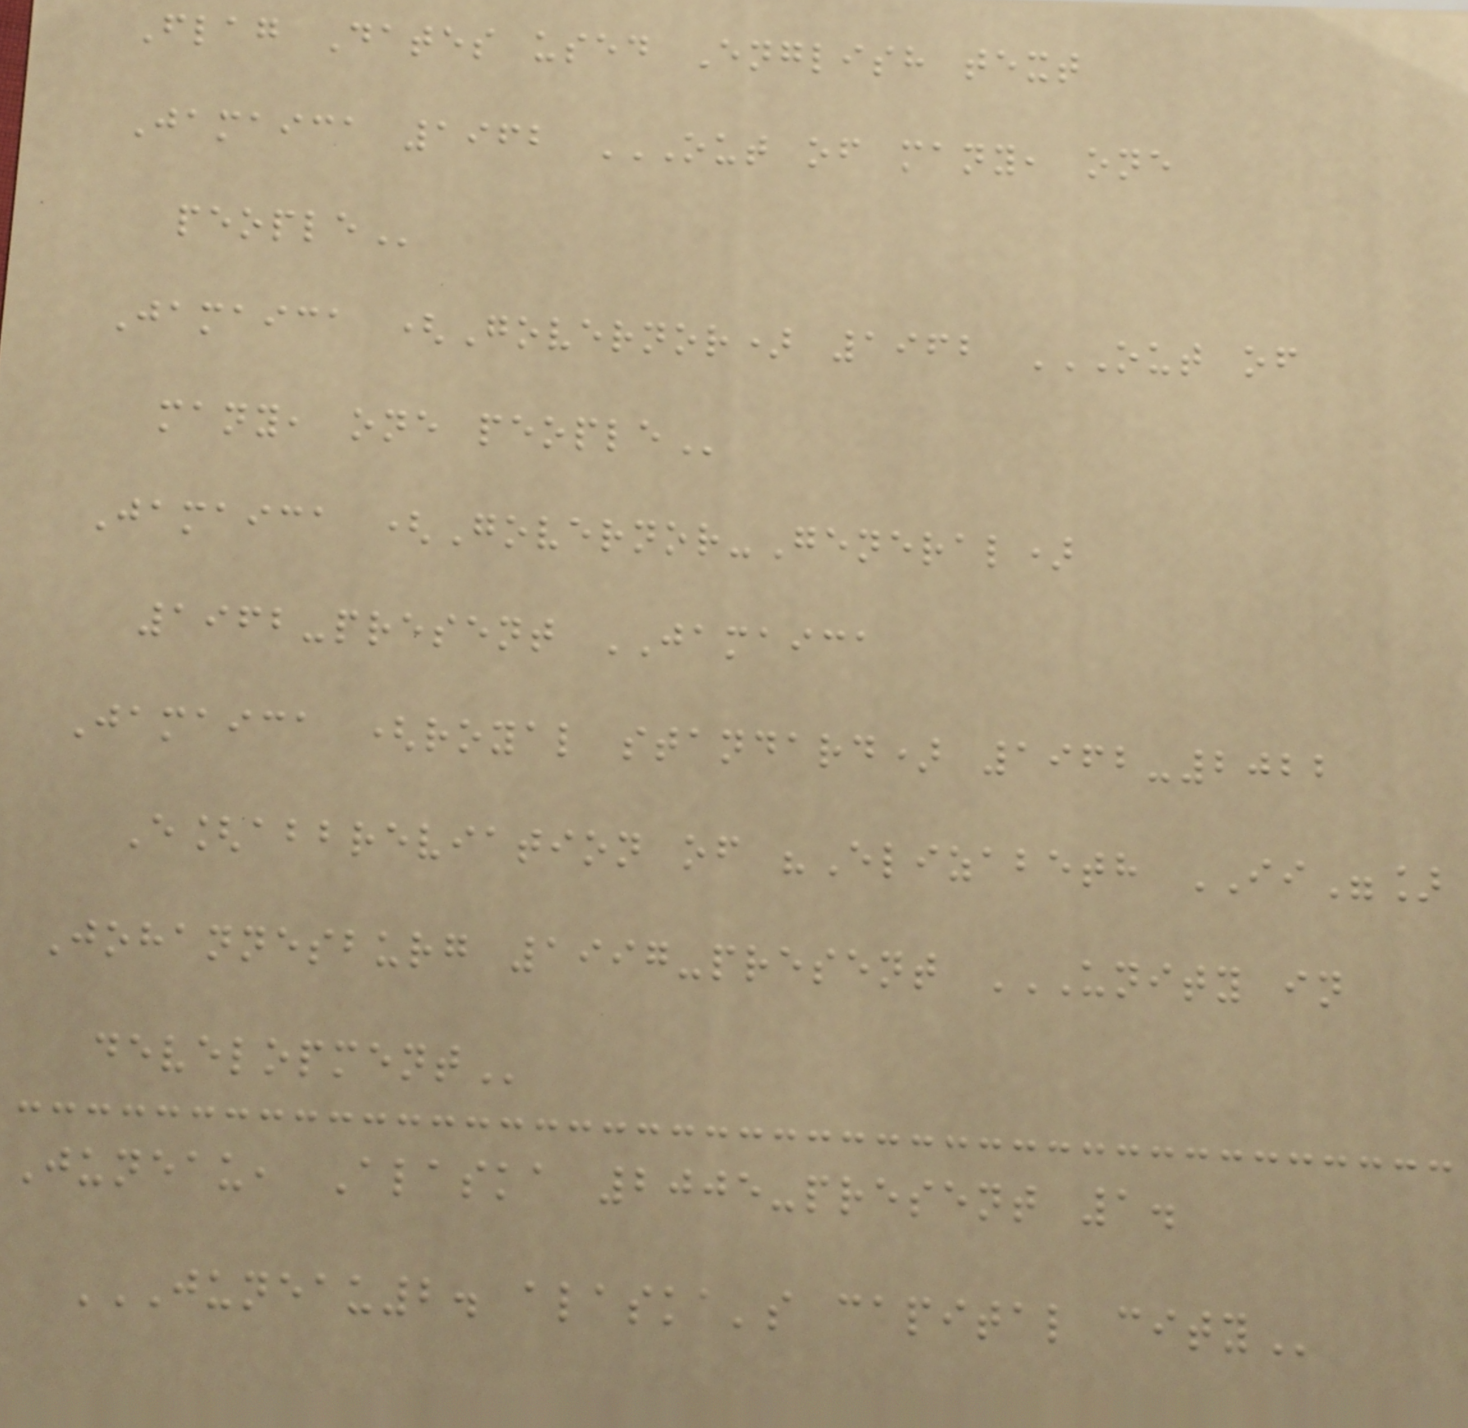Flag Dates used English text
Jamaica 1962 OUT OF MANY, ONE
PEOPLE
Jamaica (Governor) 1962 OUT OF
MANY, ONE PEOPLE
Jamaica (Governor-General)
1962-present JAMAICA
Jamaica (royal standard) 1962-2022
E[abbreviation of "Elizabeth II"]
Johannesburg 1997-present UNITY IN
DEVELOPMENT
Juneau, Alaska 2005-present 1.
JUNEAU2. ALASKA'S CAPITAL CITY
